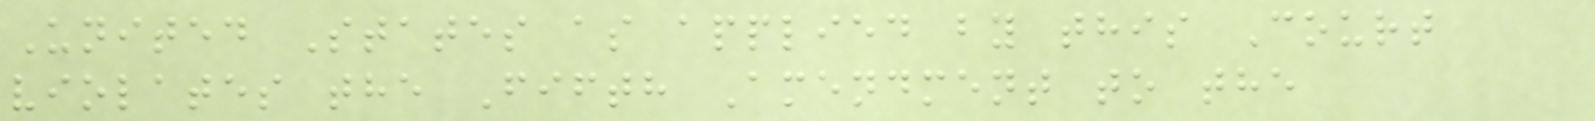United States as applied by this Court
violates the Fifth Amendment to the
